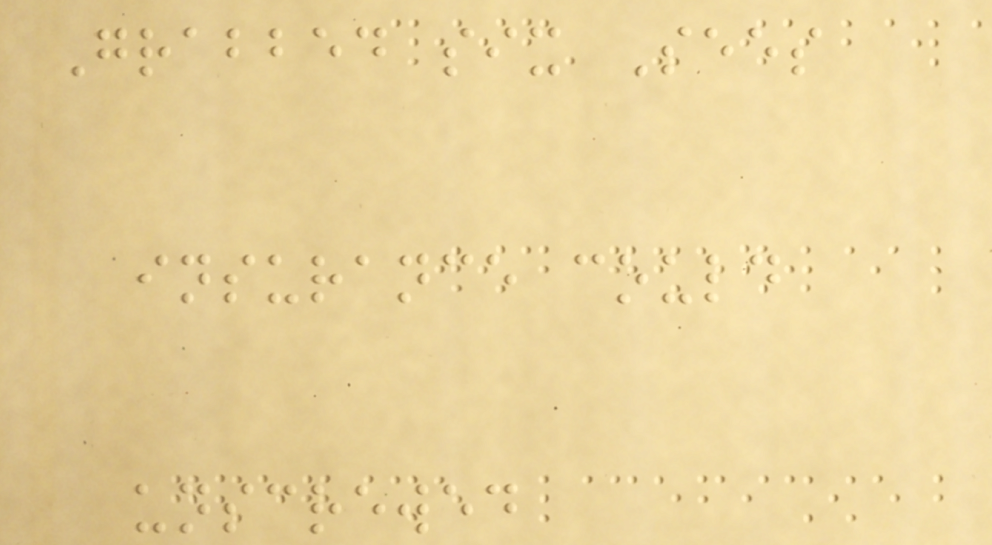Grabbed six Sees
insurance could
unscrewed
